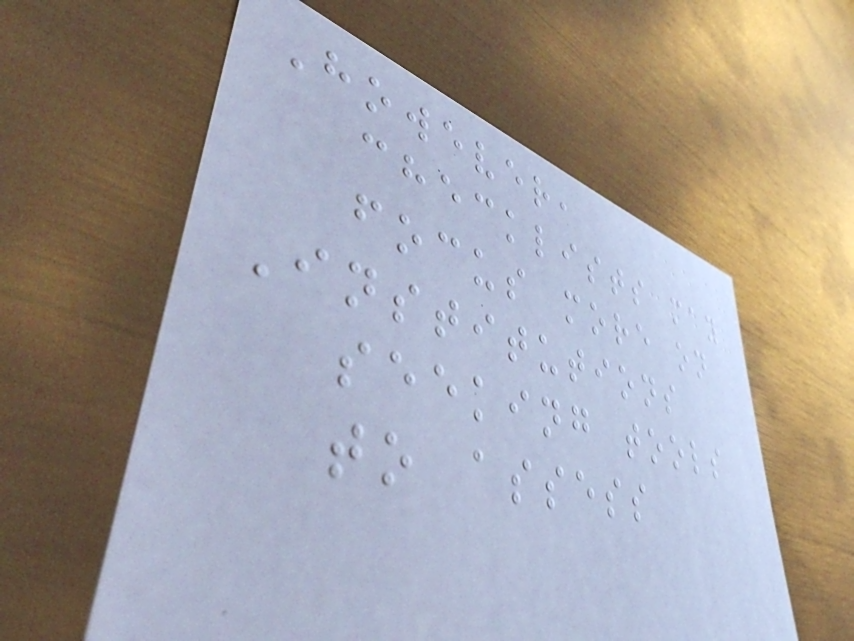However,
checklists may
focus more on
Institutions
seeking tools
to assess
